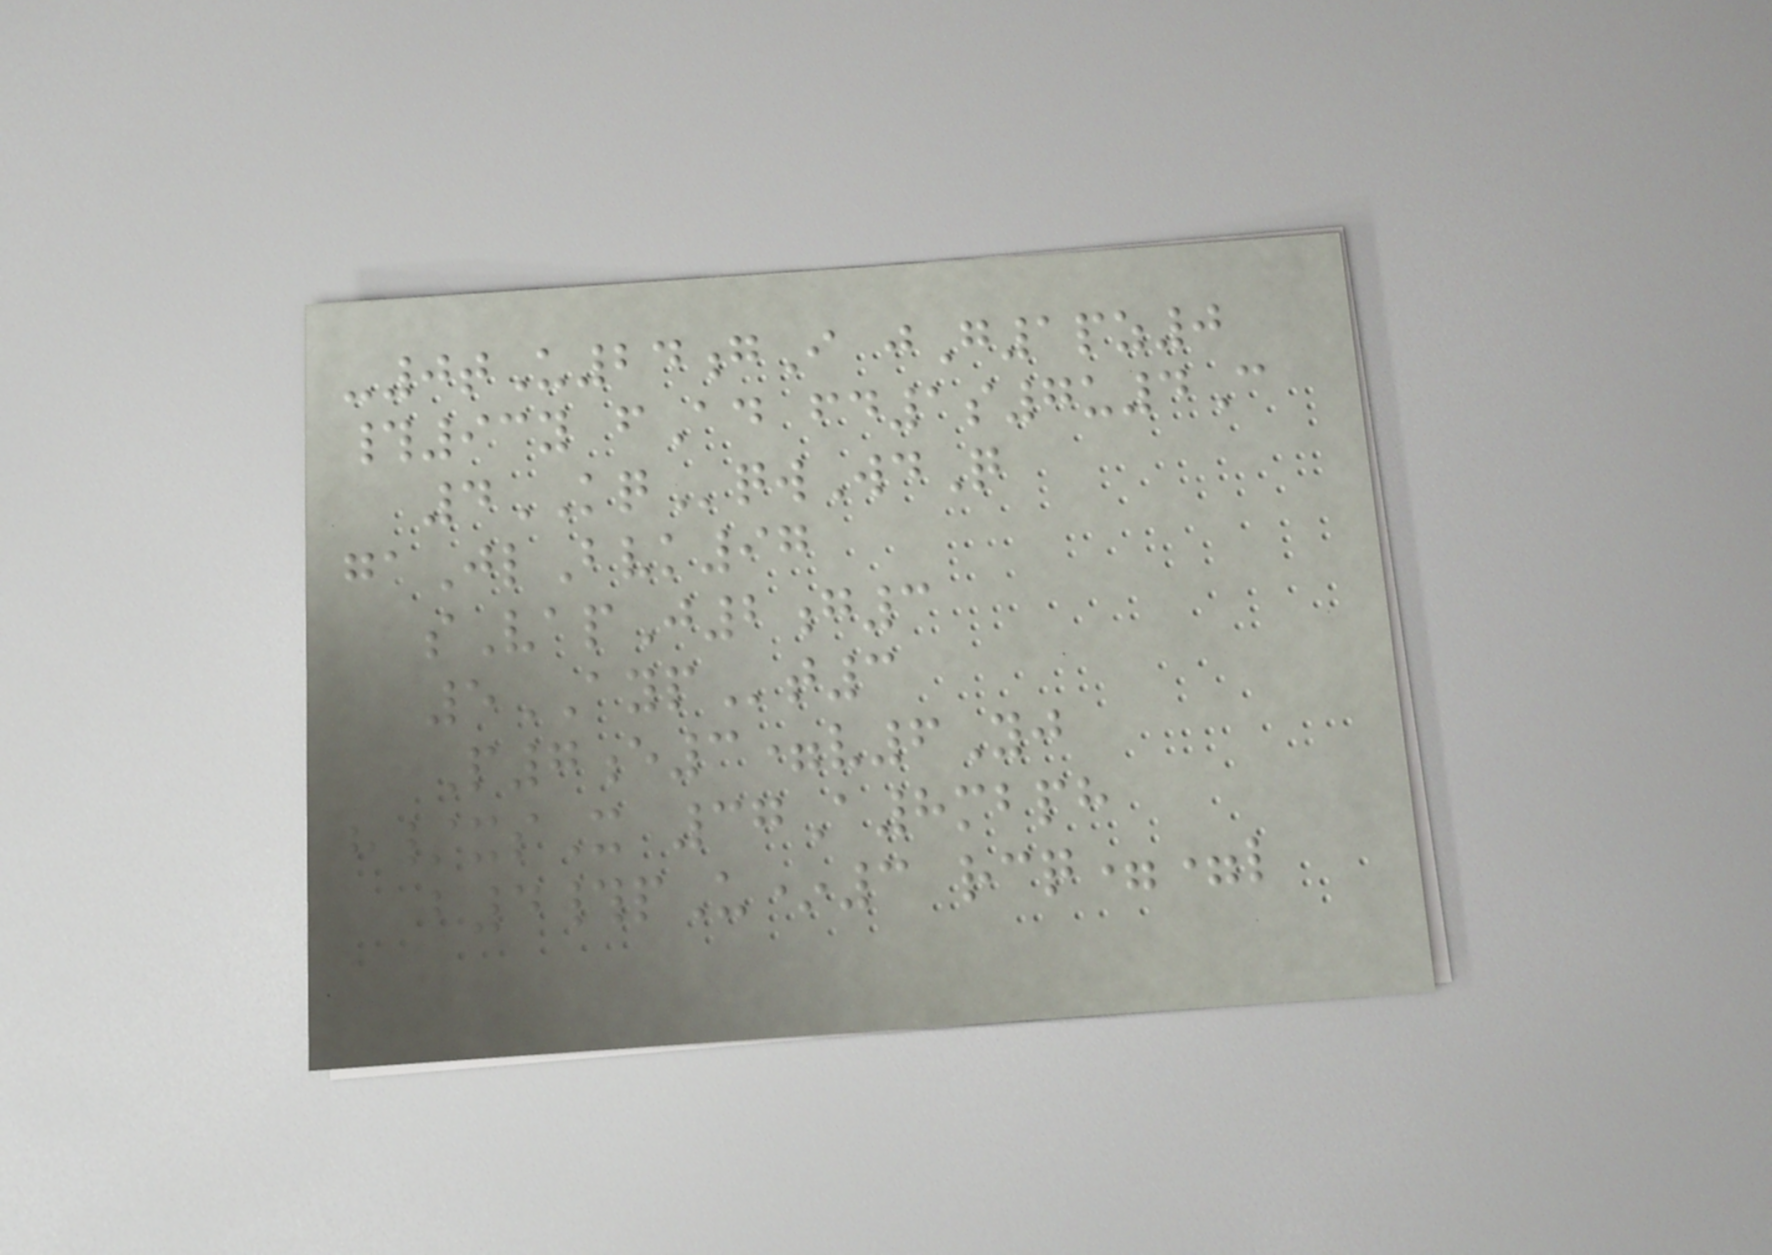-0tU24gI jG1pz0
#93y fAd fd1s7u4C
4KQqwWdQ
gaJlBvk97
sVapJ2g3
5AYPt3
P7e3=v6Yj
h/xsX 37A8mbph
b4#pU*3 rcq==l
